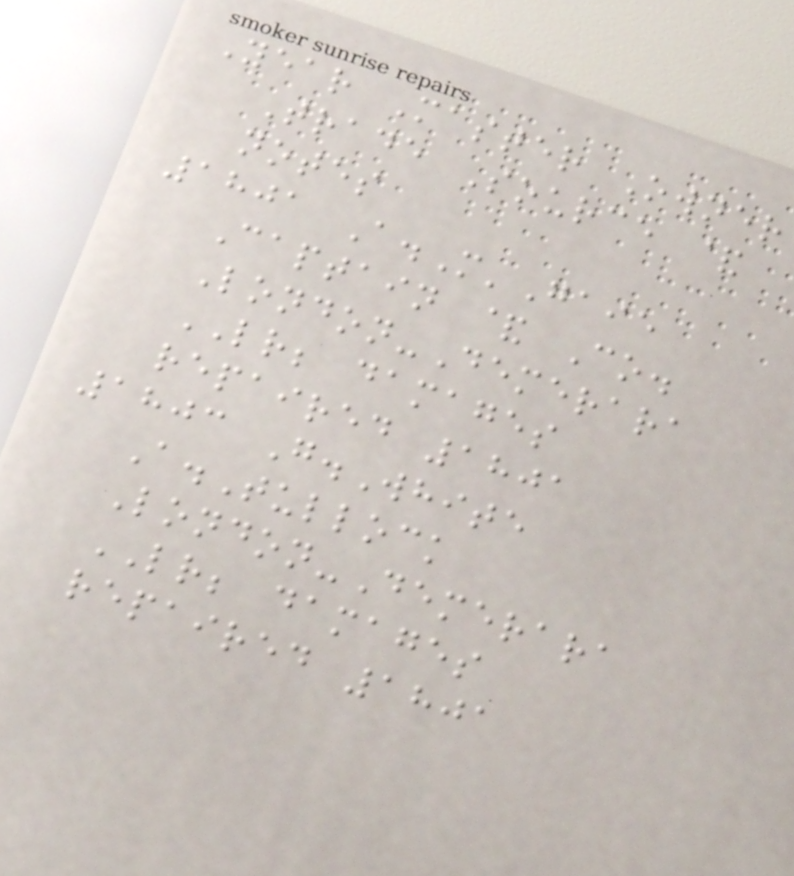Year Master Owner
Trade Source &
notes
1801 A.M'Gaie
Captain & Co.
London-Demerara
LR; damages
repaired 1801
1803 G.White
A.Tullock
London-Demerara
LR; damages
repaired 1801
